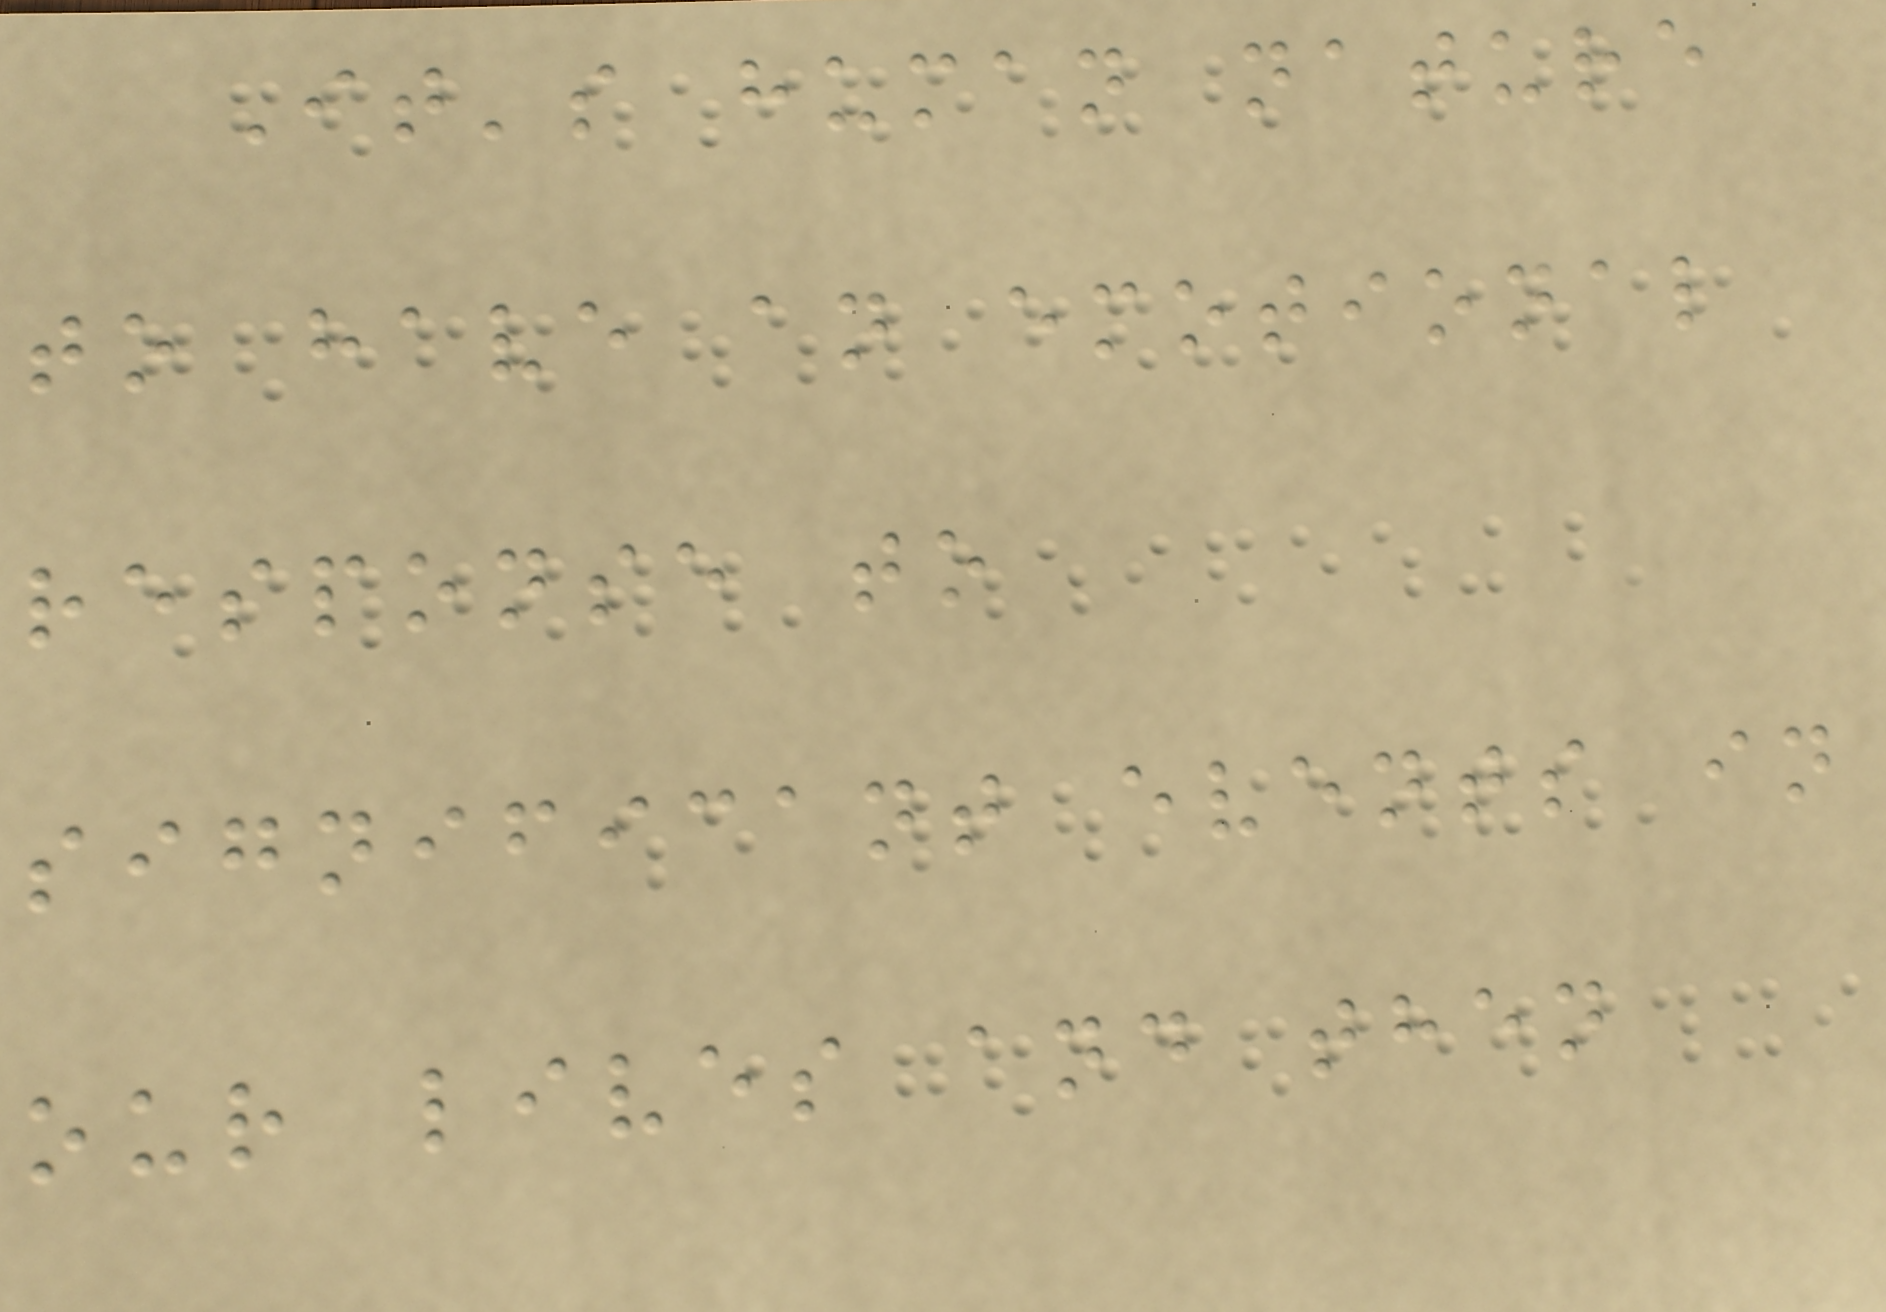It's human nature
to have an emotional
response to
significant events in
our lives and then
